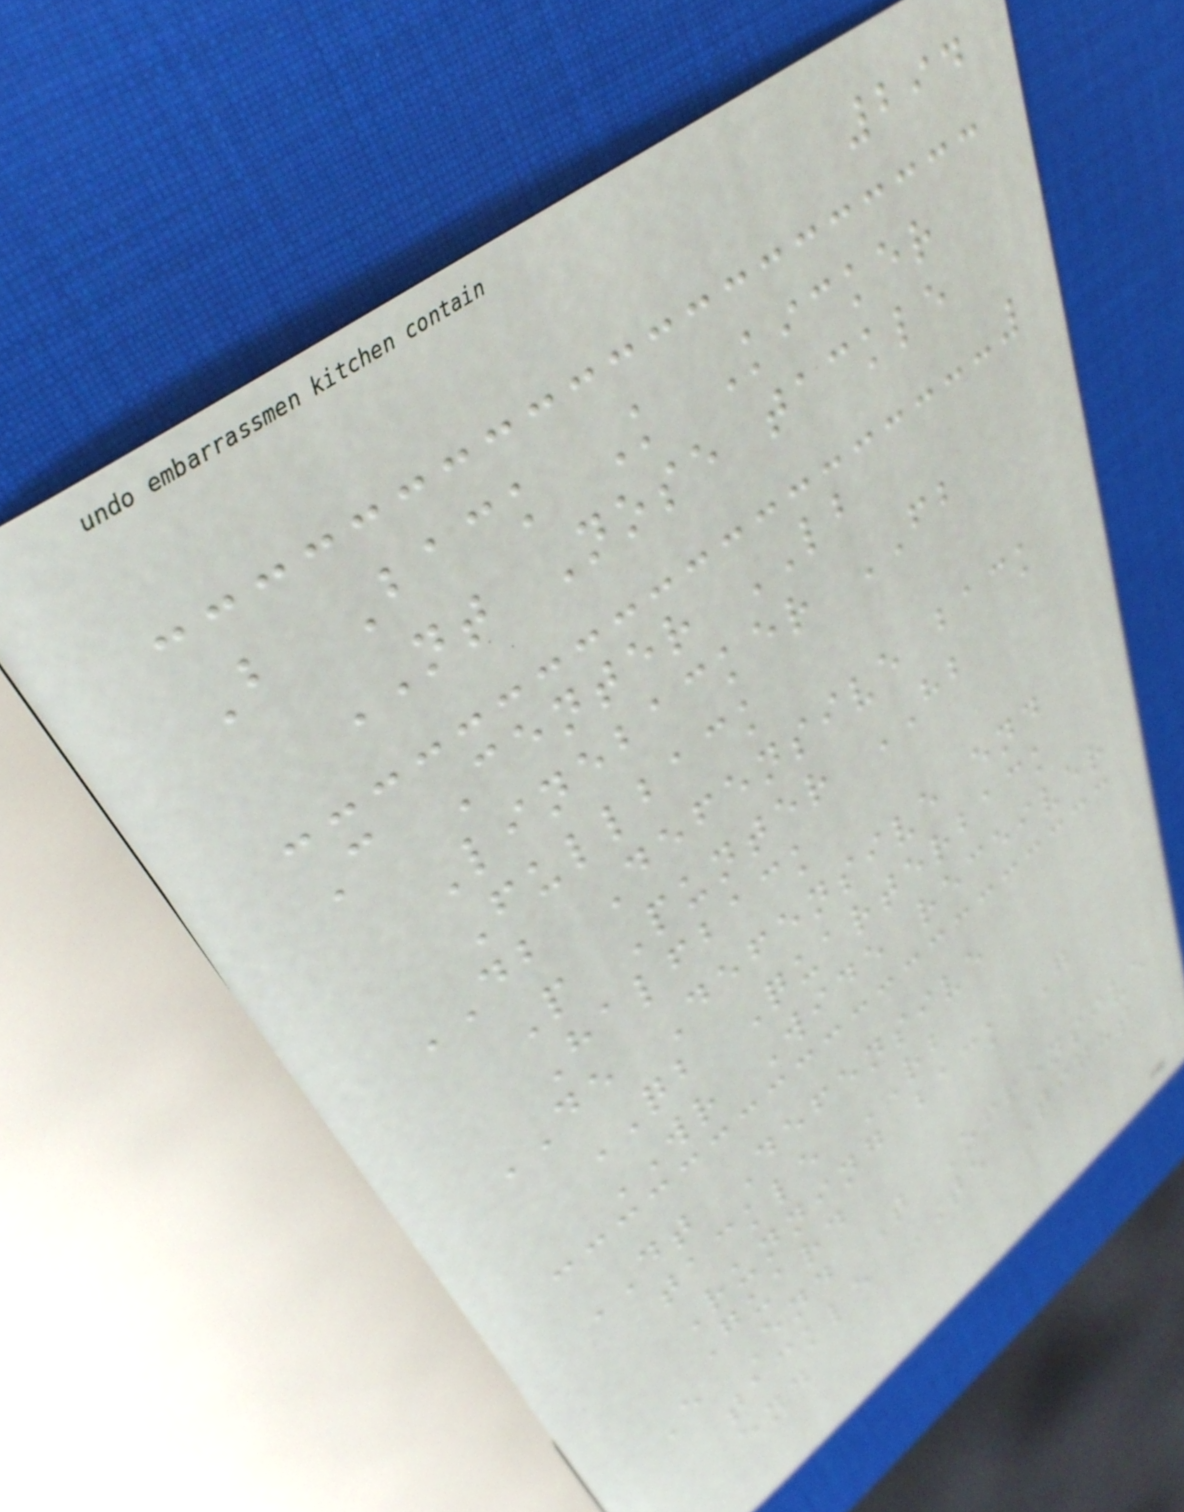294
B Back K Kicker
NT Nose tackle
C Center LB
Linebacker FB
Fullback
DB Defensive back
P Punter HB
Halfback
DE Defensive end
QB Quarterback
WR Wide receiver
DT Defensive
tackle RB
Running back G
Guard
E End T Offensive
tackle TE Tight
end
